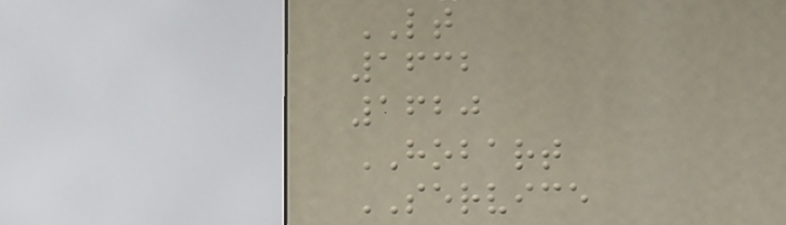LT
1632
1620
HOBART
SERVICE
